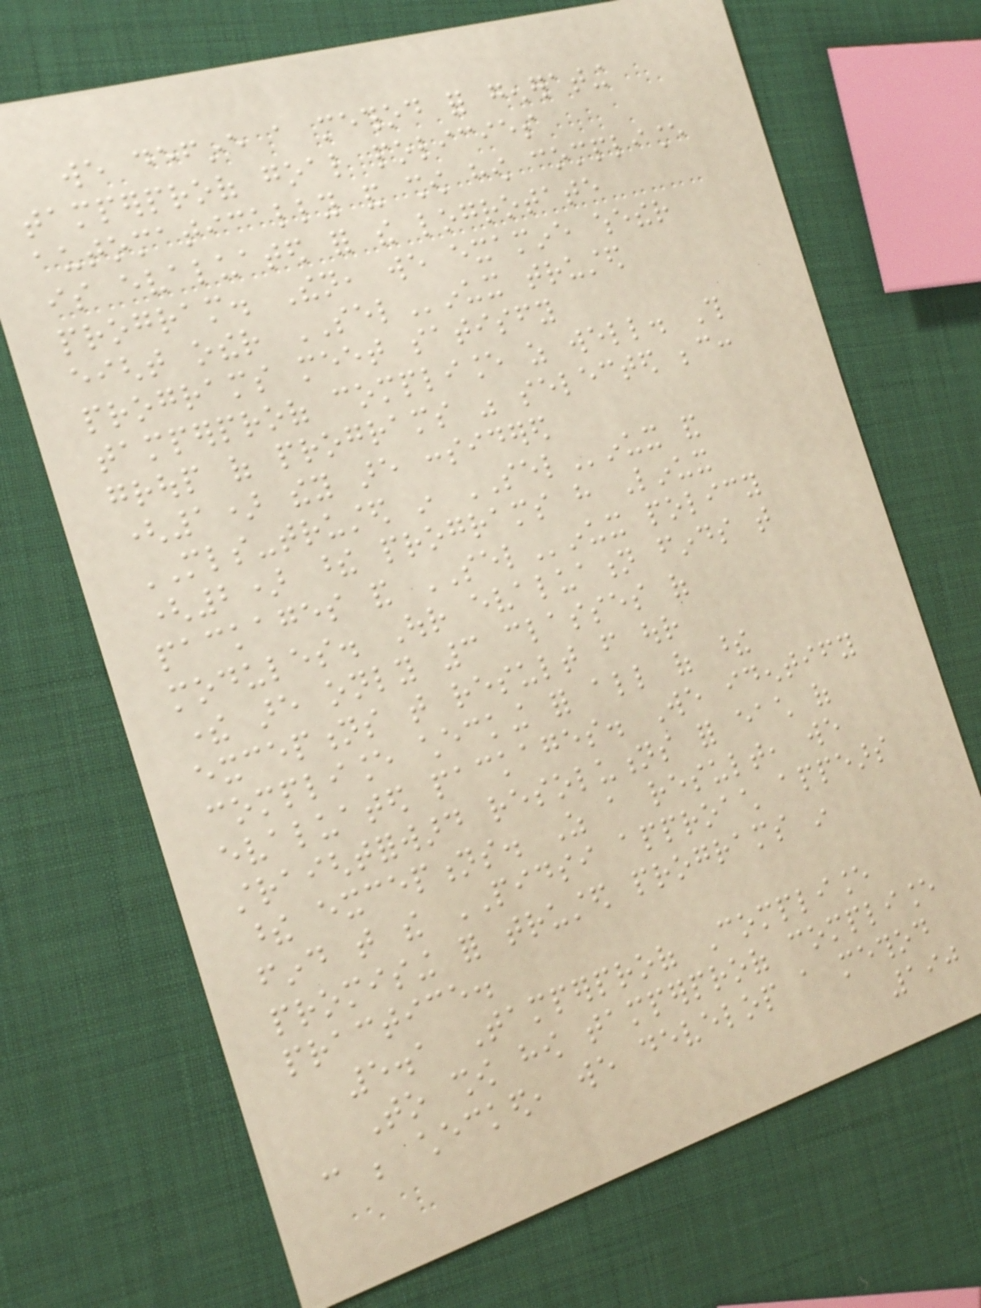we define a method for generating
tamperproof goal policies
automatically and show how compliance
is evaluated for the logrotate
program. Then, we examine whether
eight other SELinux trusted
programs meet satisfy
tamperproof compliance as well. This
group of programs was selected because:
(1) they are considered
MLS-trusted in SELinux and
(2) these programs have Linux
packages and SELinux policy
modules. Our evaluation finds that
there are only 3 classes of
exceptions that result from our
compliance checking for all of these
evaluated packages. We identify
straightforward resolutions for each of
these exceptions. As a result, we
find that the PIDSI approach appears
promising for trusted programs in
practice.
5.1 Tamperproof Compliance
To show how tamperproof compliance
can be checked, we develop a method
190
